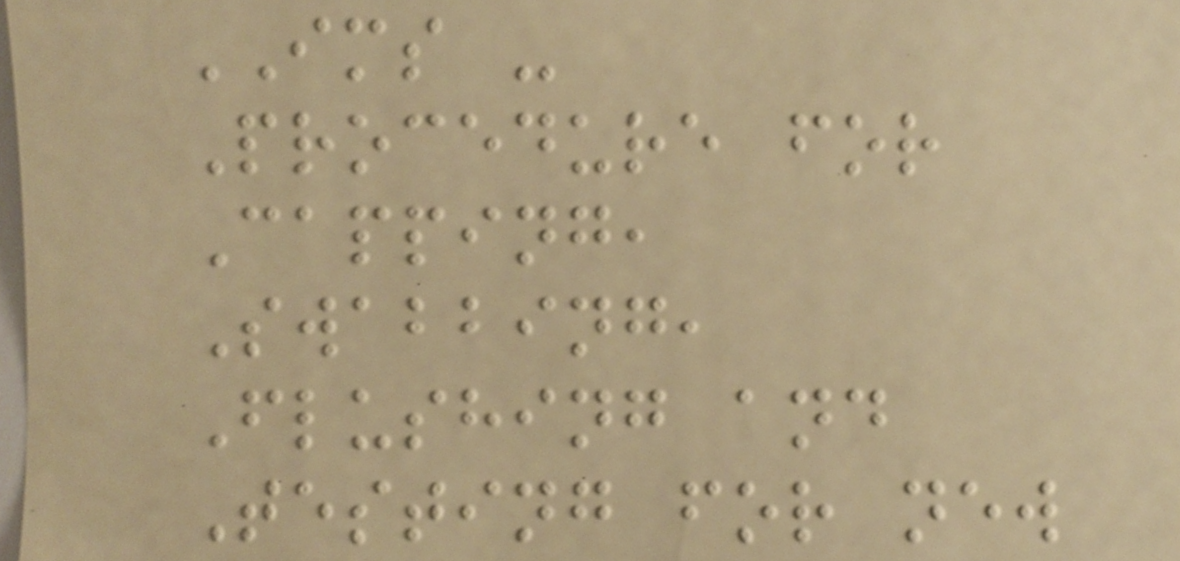IMS -
Procedure for
Capping,
Swabbing,
Flushing and
Testing for new
